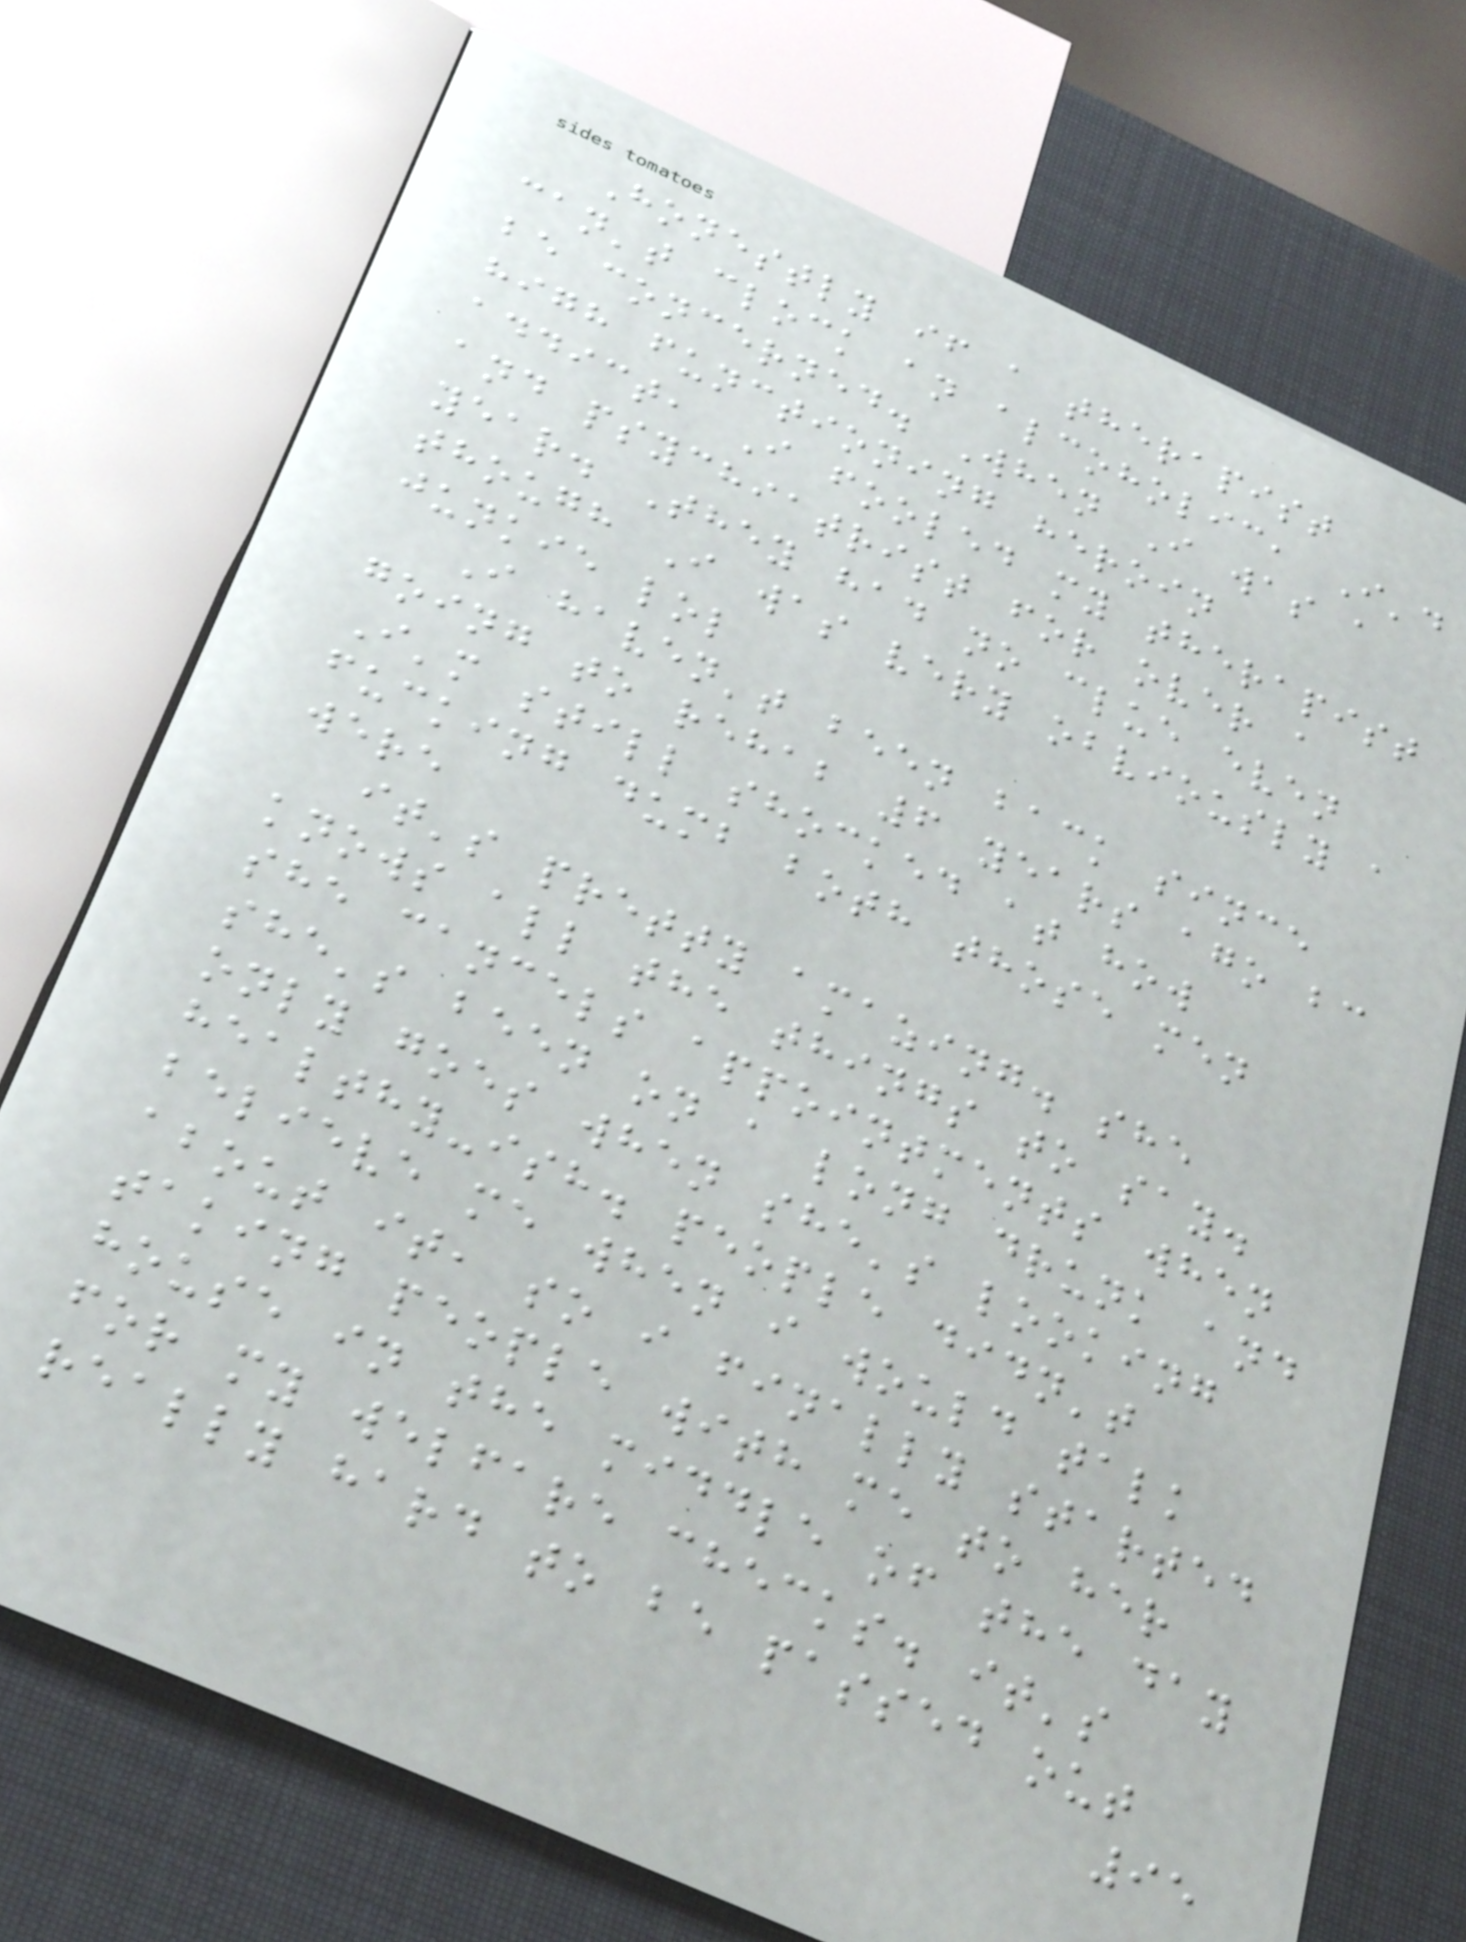Honestly if a therapist
can't clock an alcoholic, I'd
be concerned. When I was a
high functioning heroin
addict, I fooled my therapist
and psychiatrist for over a
year. They had no clue even
though I was very obviously a
junkie lol
I haven't been back since
going to rehab 6 years ago bc
I'm still shocked at how
fucking dumb both those men
were
it's pretty amazing. she
knows all the things to say.
she cancels appointments when
she's been on a long drunk and
only goes when she's looking
healthy-ish. people didn't
believe me when i would talk
about it, so i finally started
taking people with me to her
house in the middle of the day
for my welfare checks. it's
really hard to be passed out
95
